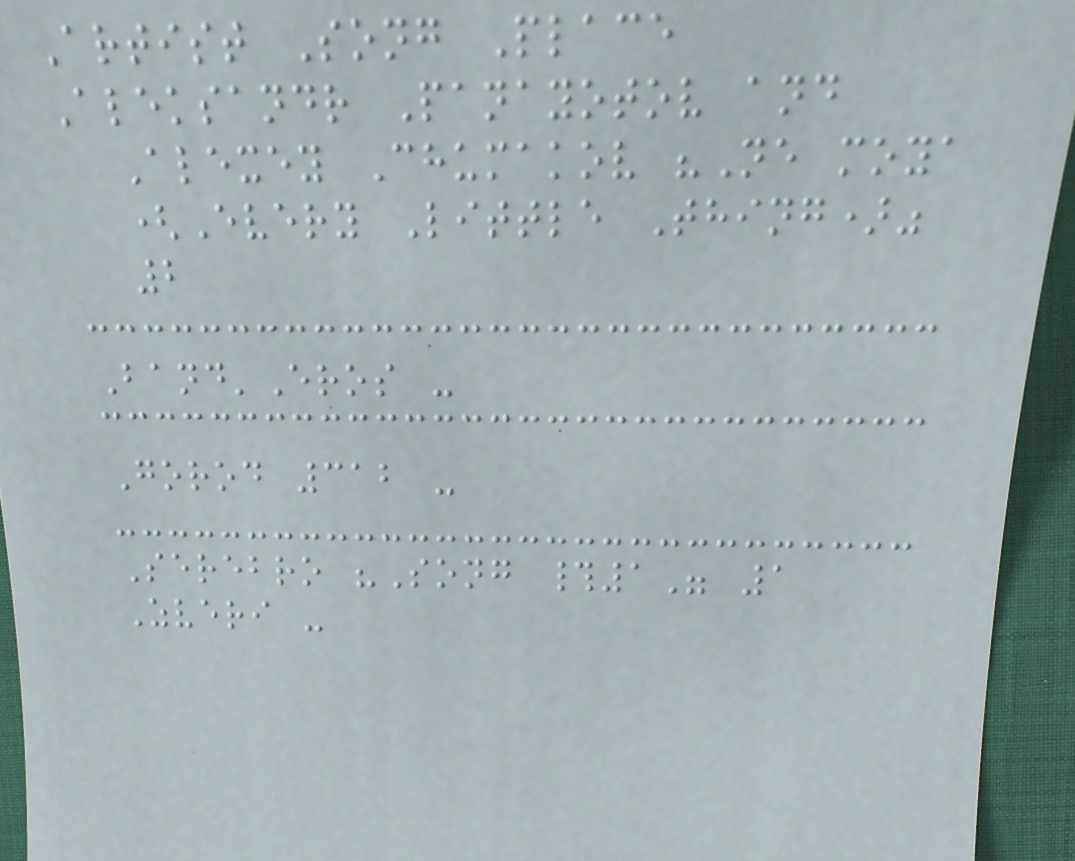Artist Song Place
Aleksandr Panayotov and
Alexey Chumakov "Ne moya
(Every Little Thing)"
2
Band'Eros -
Gorod 312 -
Serebro "Song #1" 1
Zveri -
